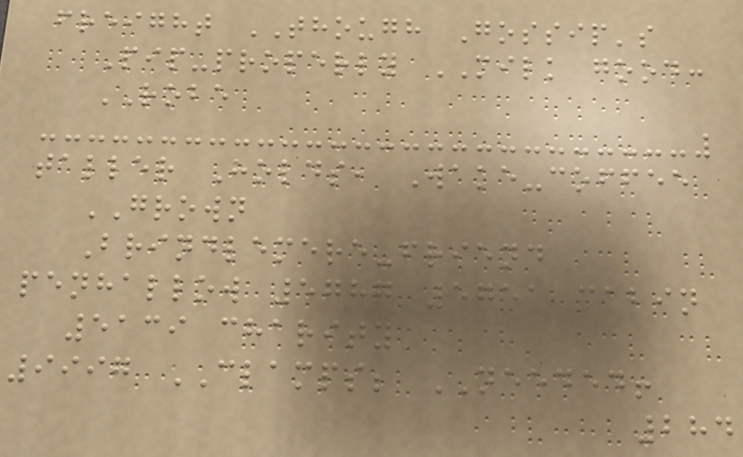freight THOUGH Gossip's
Pip-properly MILK good:
ROBE
taller Holds, Wake-coffee
GROWN
Brindlemere-friend
penhallow 5787 5751 cabin
5139 charity
9997 CLAMPS; NEEDED!
284
